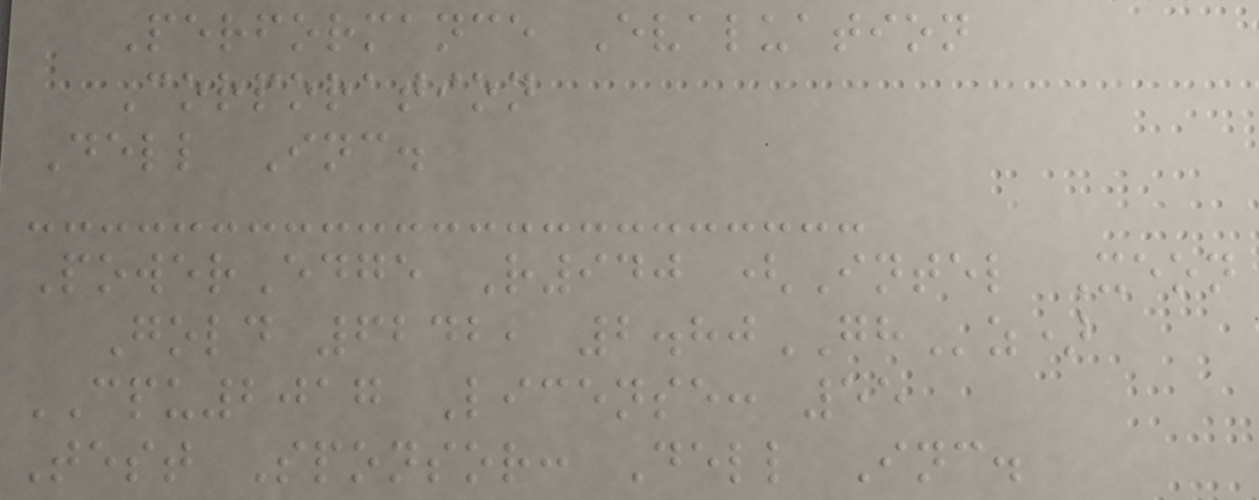Performance Evaluation
Corporation
Dell Inc.
PowerEdge R940 (Intel Xeon
Gold 6242, 2.80GHz)
CPU2017 License: 55
Test Sponsor: Dell Inc.
